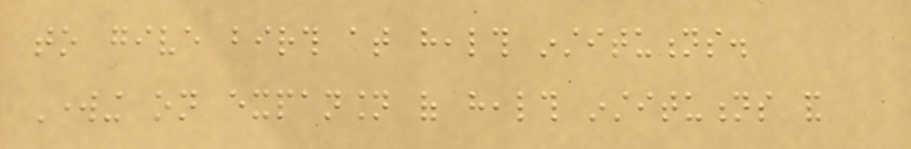to give birth at health institutions.
Working on expansion of health institutions and
